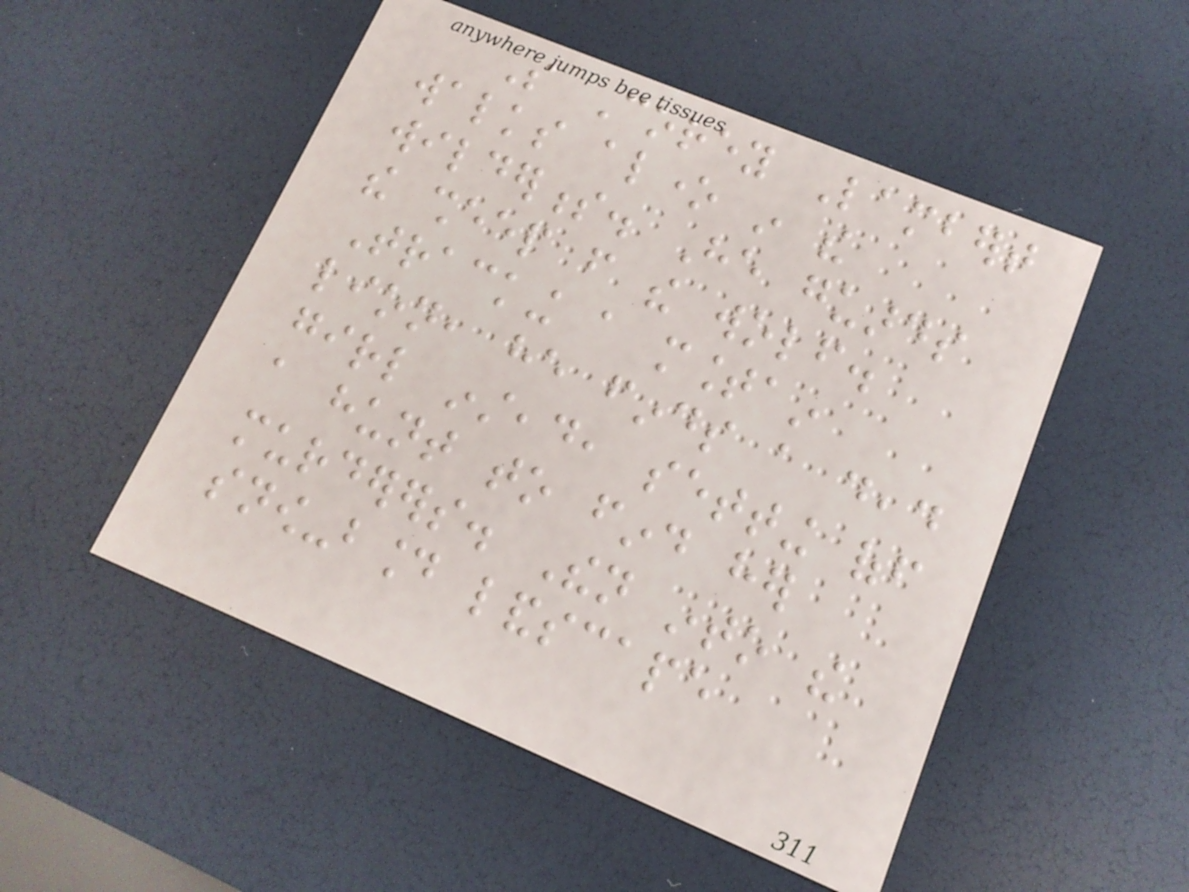So Corey Lambert
walks alone in the
wilderness. He guards
the sheep from the wolf.
Tracking a mountain
lion, he finds a dead
girl instead, setting off
a hunt to find her
murderers. Then into the
snow-bound landscape
